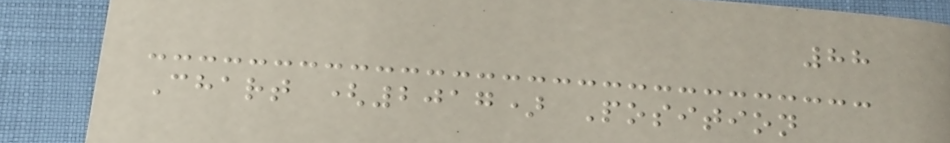88
Chart (2017) Position
